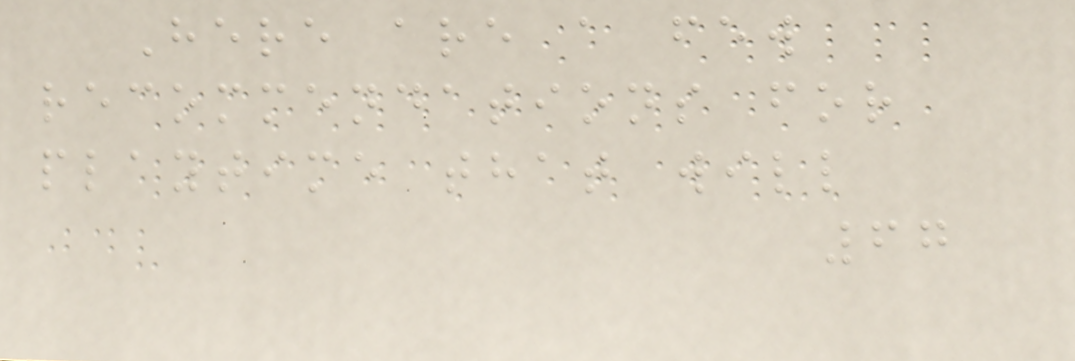Here are a few
recommendations for
playtime that will
67
